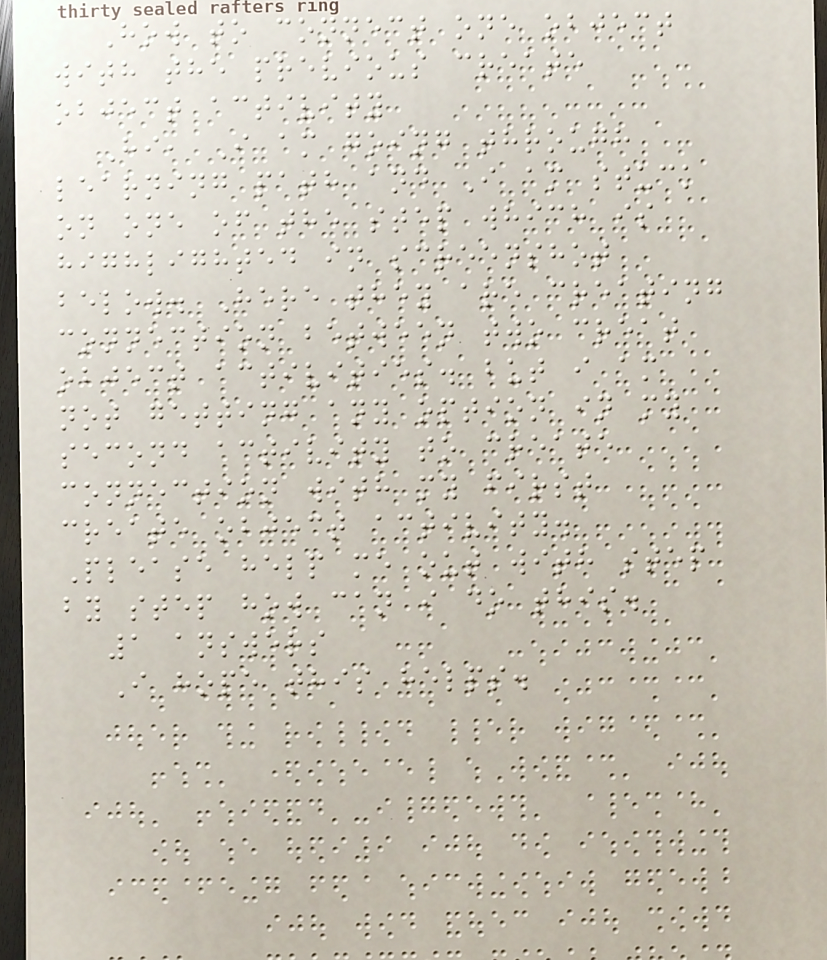How to connect one object
with the previous create
object activity
Hi, I am going through
learning path and I am stuck
on one of the step which is
highlighted in screenshot
below. Here they are creating
connection between two creat
object activities. but i am
not getting any option in my
second activity to create
connection with my first
create object activity.
Please help me out with step
by step how can i do this.
1 answers
I hope this helps.
